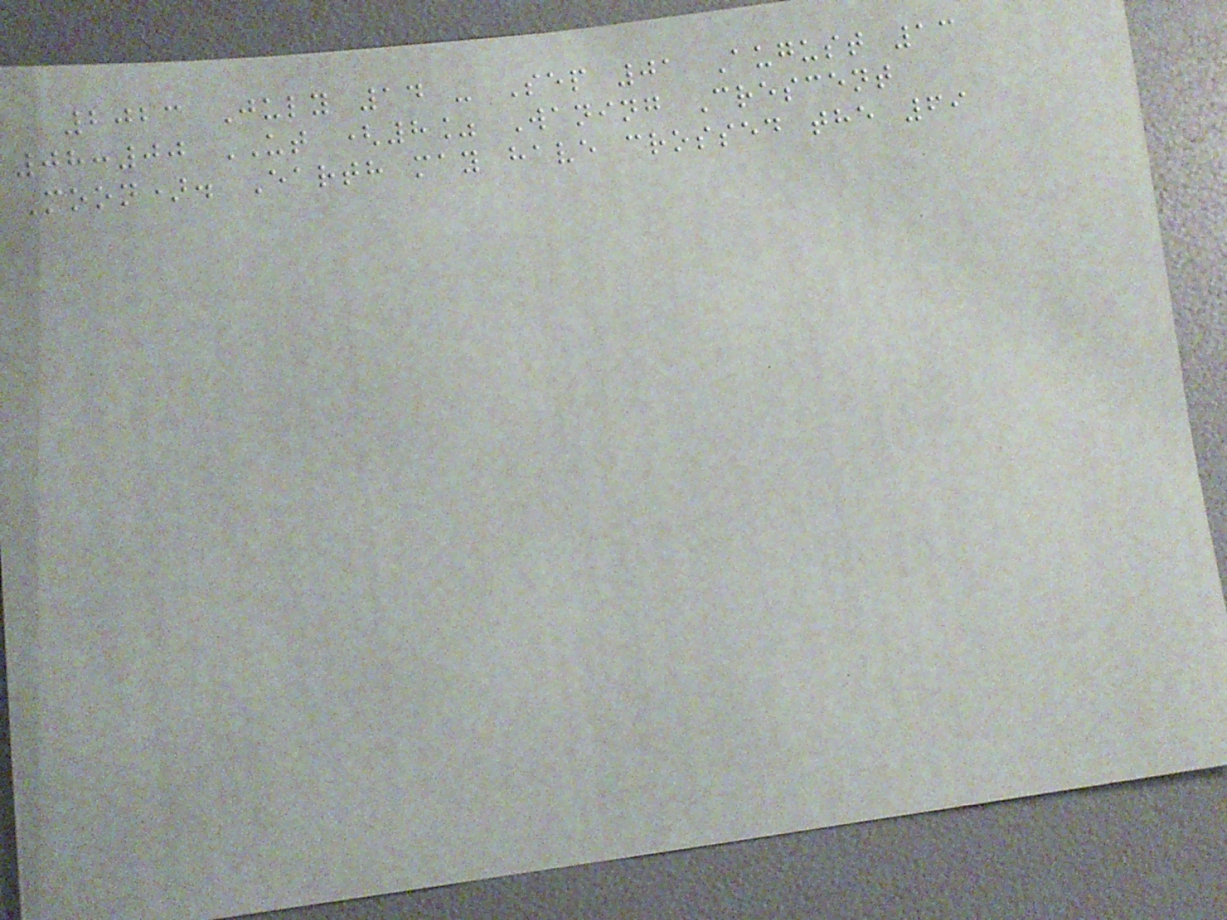2023 July 14 - Sep 01 August 13
08:00 UT (8% Waning Crescent
Moon). Earth may have crossed the 69
